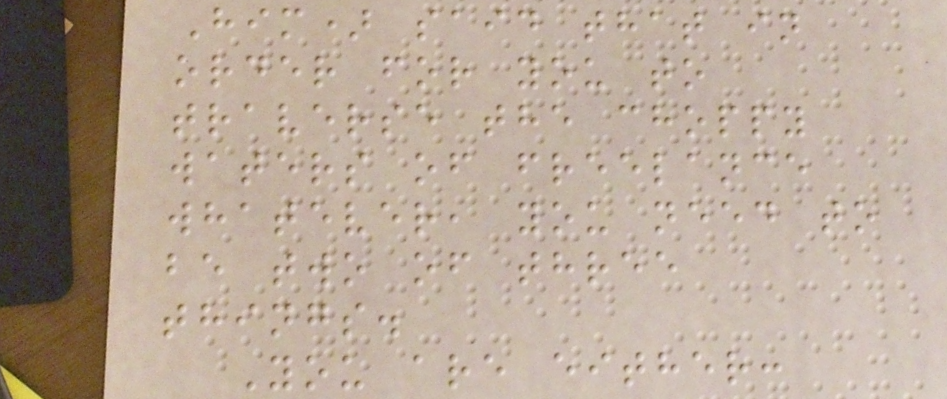Him) said that in
order for you to
traverse the choppy
waters of freelance
whatever, you need to
be two of three
things.
You are either:
